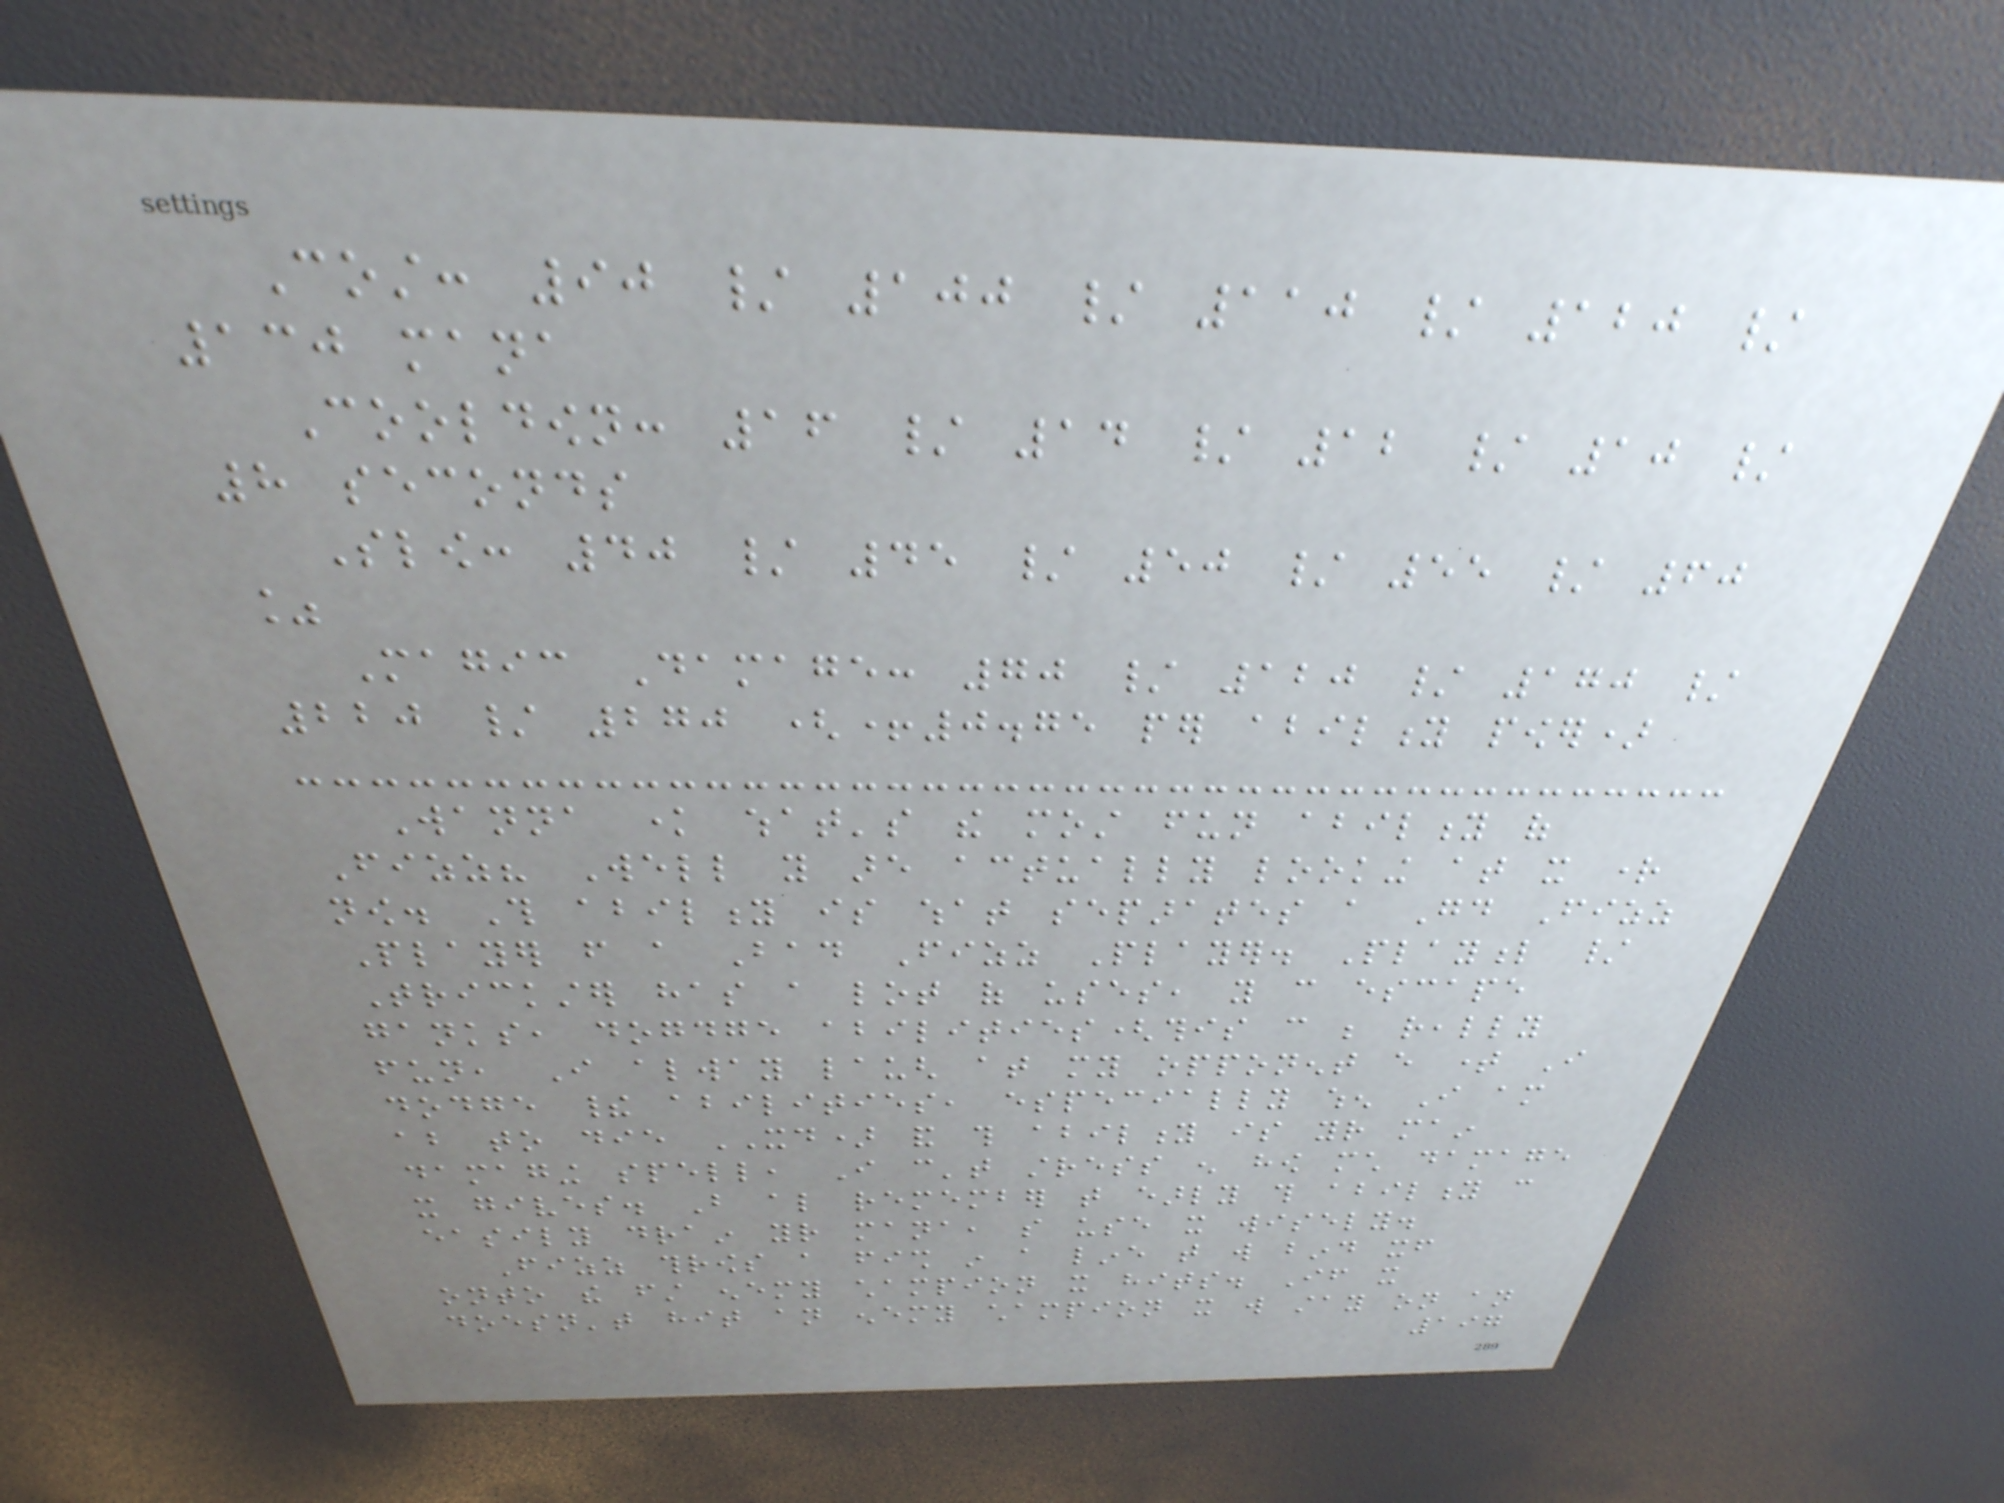Cost: 90 / 100 / 110 / 120 /
130 mana
Cooldown: 16 / 14 / 12 / 10 /
8 seconds
Slow: 40 / 45 / 50 / 55 / 60
%
Magic Damage: 70 / 120 / 170 /
220 / 270 (+0.75 per ability power)
Wanna know what's the most fun ability of
Fizz? Well you are actually looking at it right
now. This ability is what separates a Good Fizz
Player from a Bad Fizz Player. Playful /
Trickster has a lot of uses, you can escape
ganks, dogdge abilities(this can be really
fun, I alway laugh at my opponent every time I
dodge their abilities, especially when I am
about to die XD) and this ability is your main
damaging spell, I can't stress enough how much damage
it gives. But also remember that early this ability can
easily drain your mana, so use it wisely.
Fizz throws a fish in a line that will bind itself
onto the first enemy champion it hits. If it
doesn't hit an enemy champion it will stay on an
197
